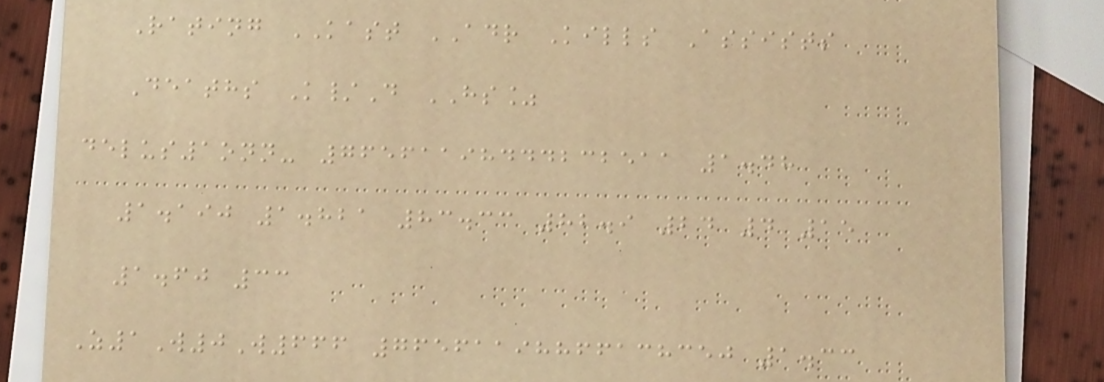Rating KAST ADR Kills Assists
Deaths K/D HS%
delus1onn- 76561198444232511 1.48
1.190 1.821 83.33 82.9 24 4 15
1.60 33
Z1W0W666 76561198866138350 1.33
